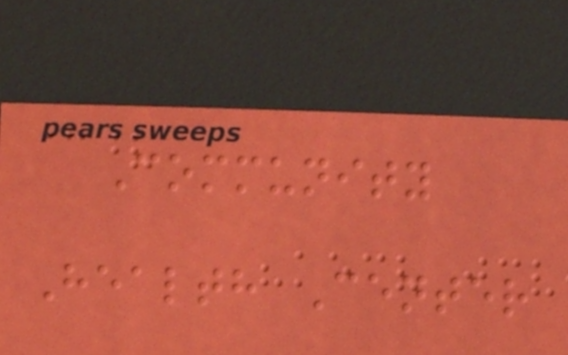Community
Health Center
